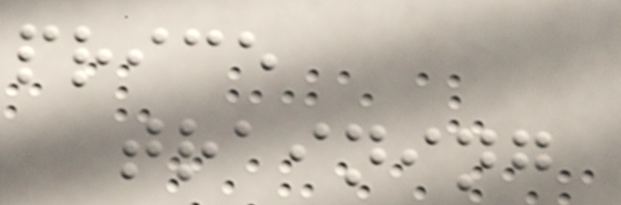price
training
